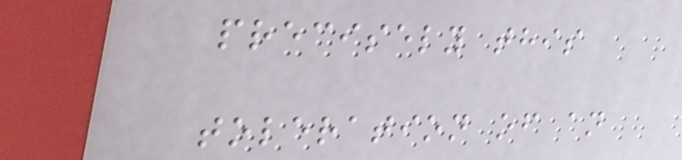precisely this
toleration of an
